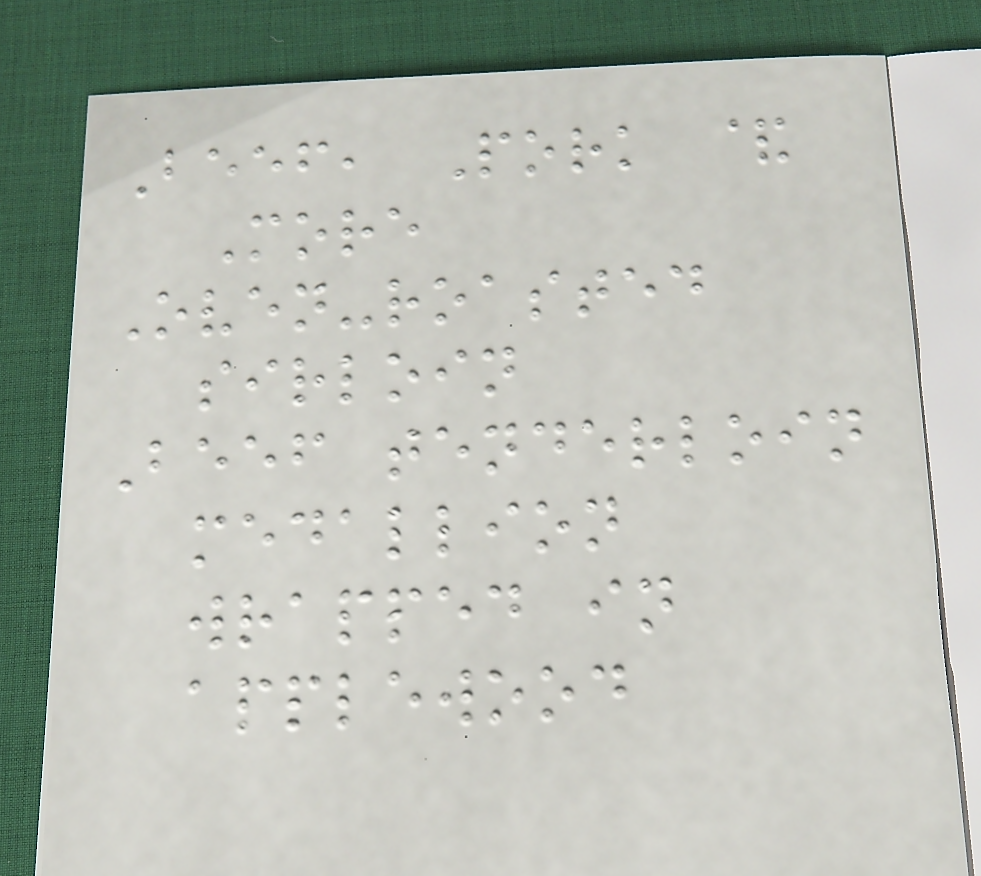Beef, Pork &
More
Oven-roasted
sirloin
Beef tenderloin
medallion
wrapped in
applewood
